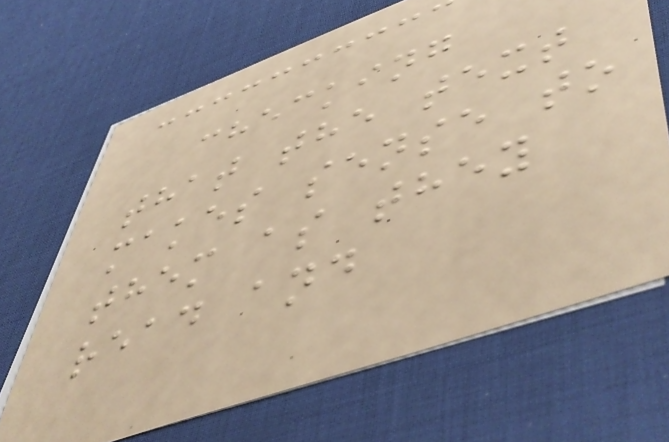checking
that the text
makes sense to
them as they
read and
